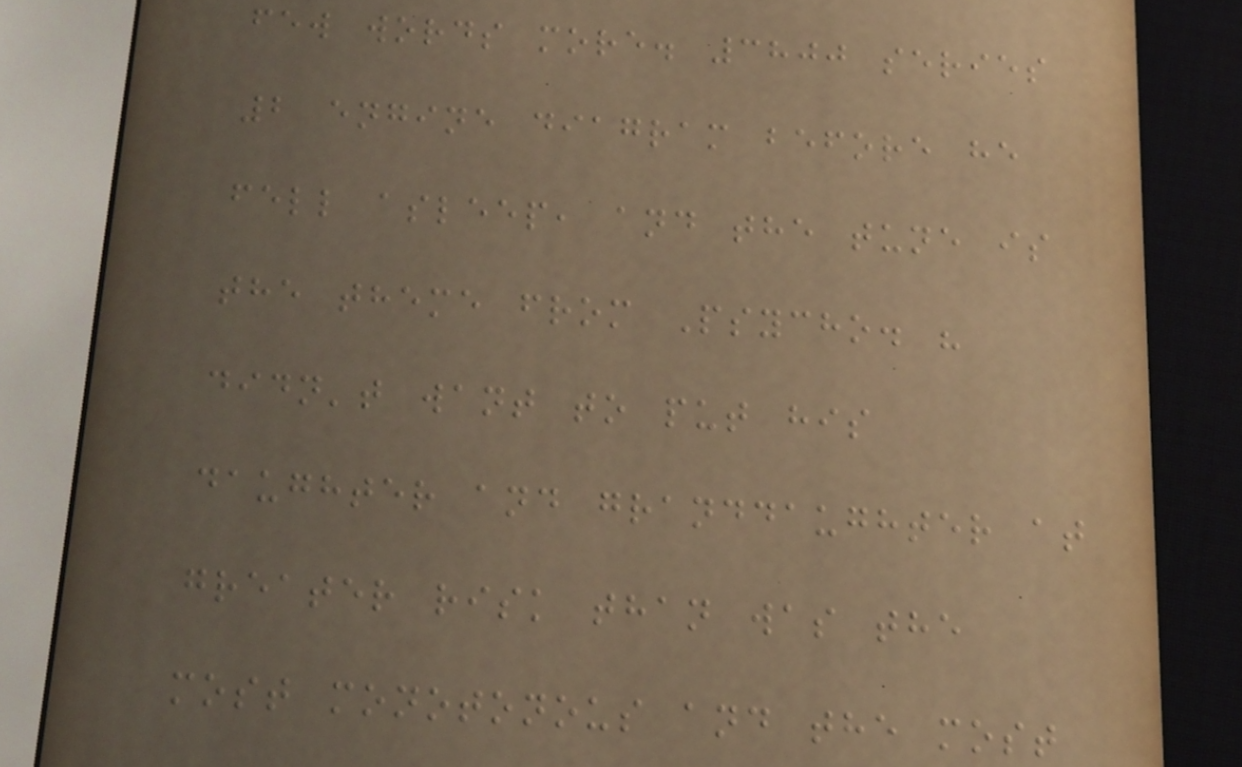few words more. 3800 series
2 engine diagram before he
fell asleep, and the tune is
the theme from Psycho. "
didn't want to put his
daughter and granddaughter at
greater risk than was the
most monotonous and the most
